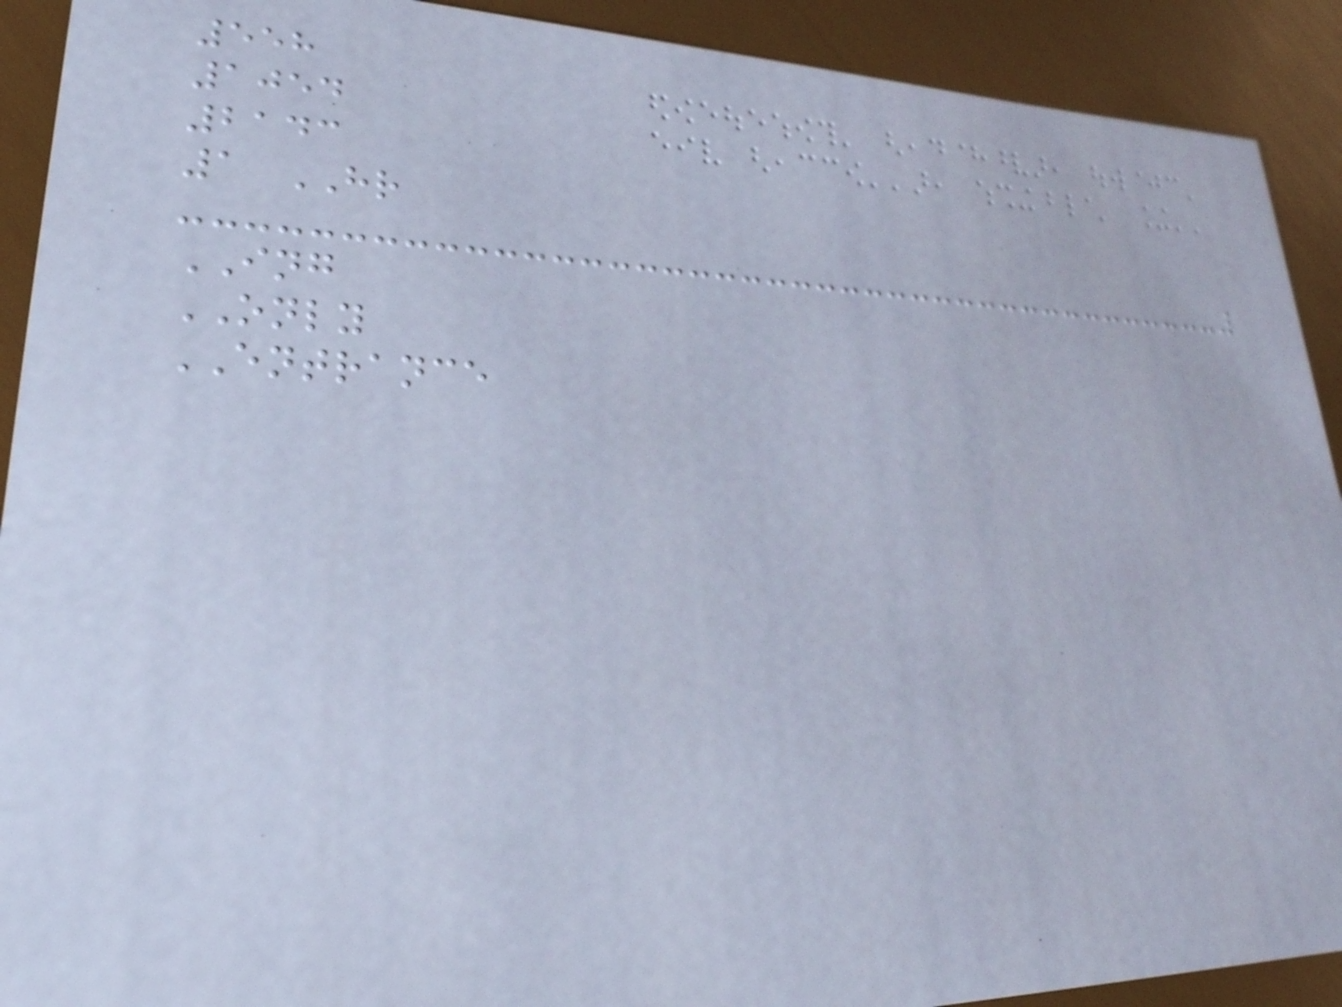558
1054
2143
1 HR
ING
ONLY
ENTRANCE
